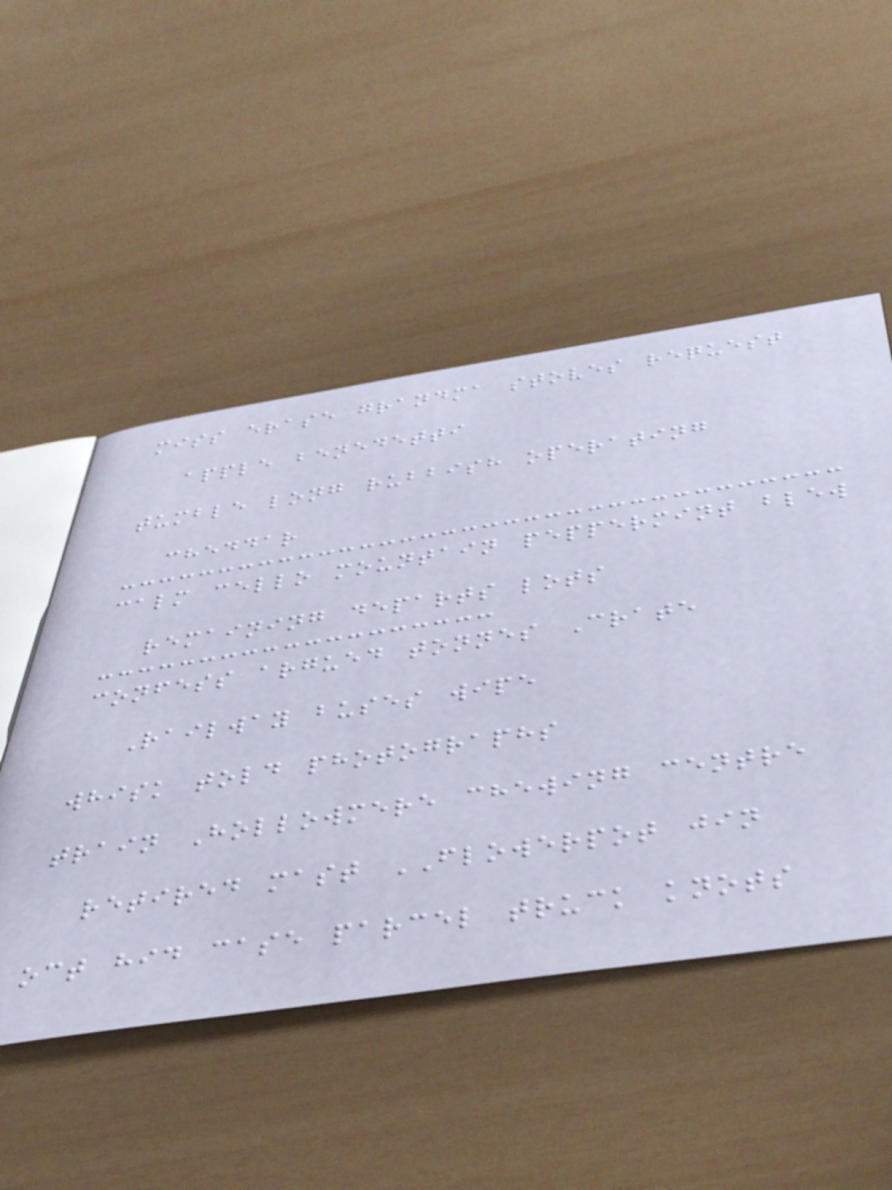miss erase grandma stoves request
apple benedetti
tumble long rubbish operating
cheddar
calm cello mountain peppermint blew
remaining departs lots
confess argued tonnes Crate
Railway buses wipe
whisk told photographs
train Hollowmere chewing centre
retired mast FLOWERPOT jin
oct hid case parcel truck knots
